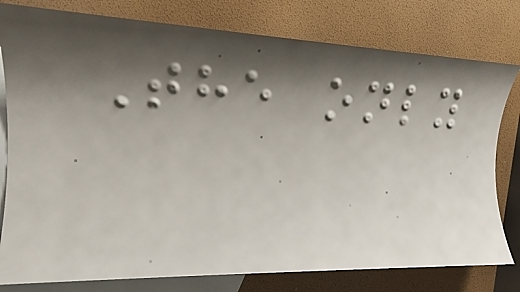The only
